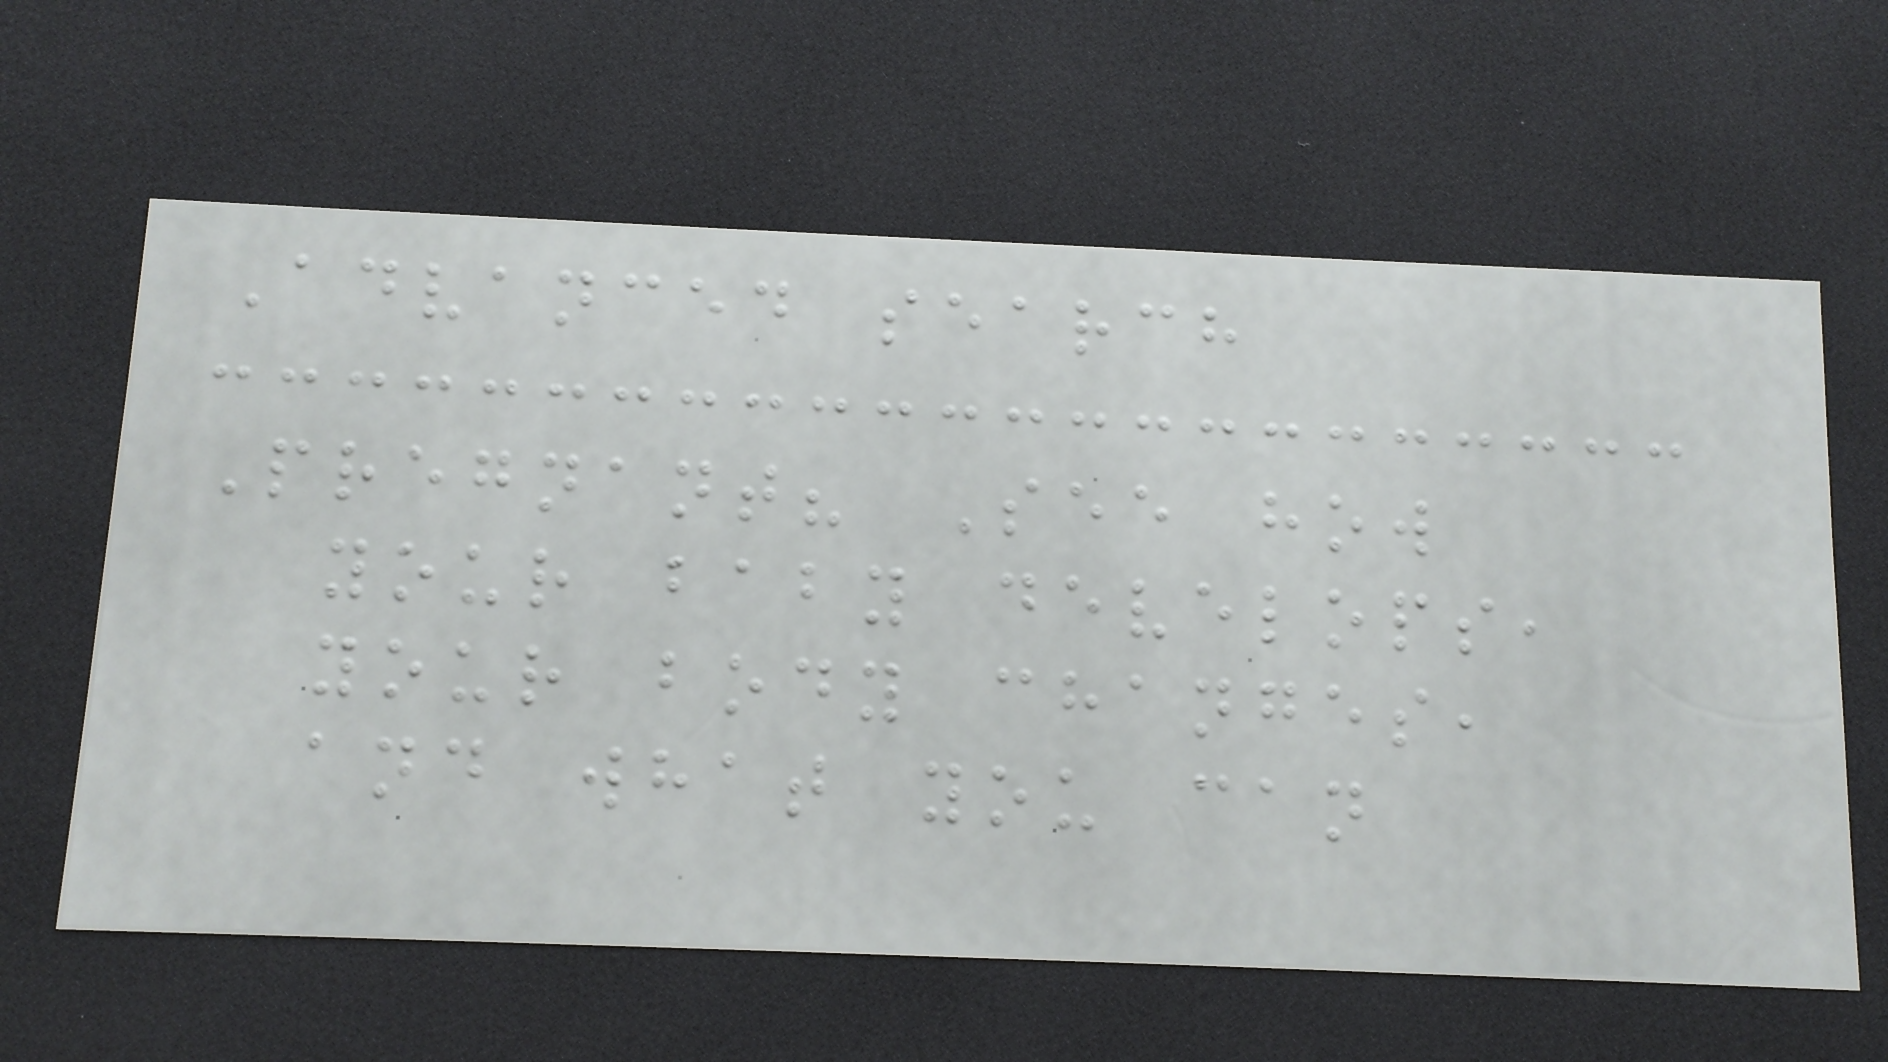Advanced search
Pregnant? See how
your baby develops,
your body changes,
and what you can
